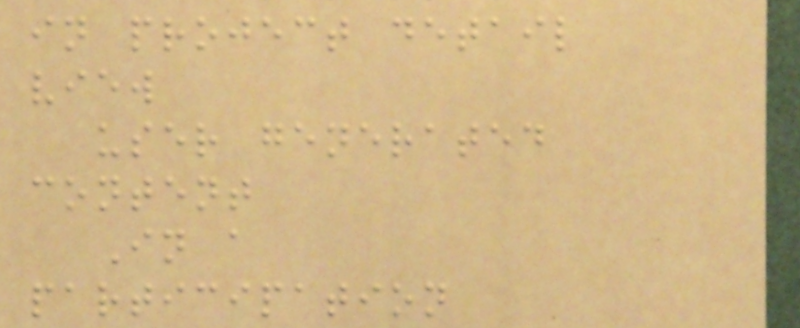in project detail
view
user generated
content
In a
participation
